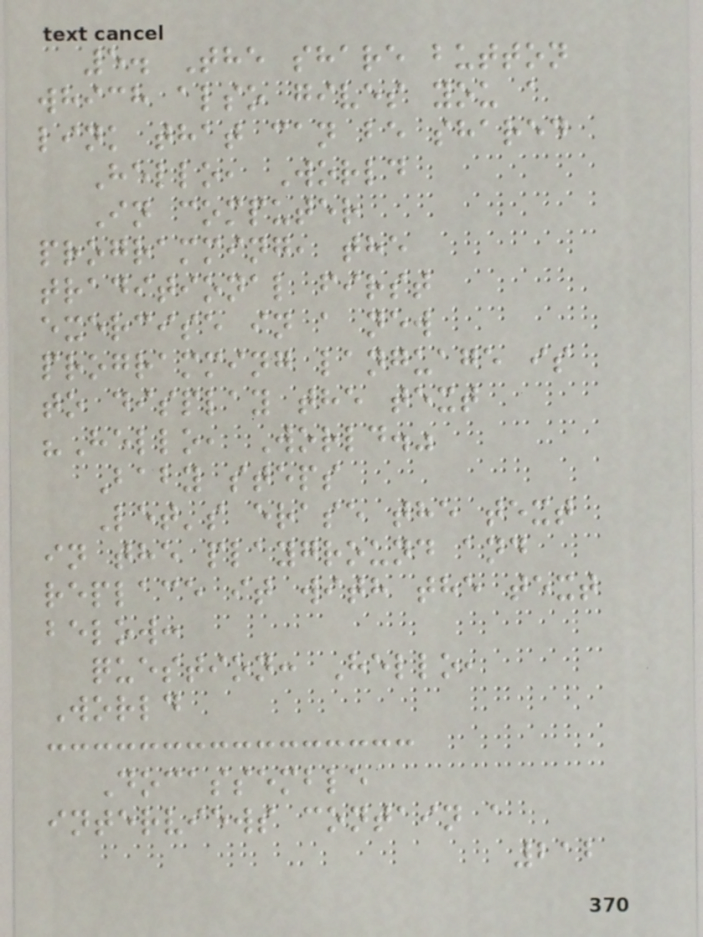5. The share button
which also gives you a
link that can be shared
Hello, World
In computer
programming, the
traditional first
exercise in a new
programming language is
to display the text
"Hello, World."
Baby steps
Let's erase the text
in the playground and
replace it with the text
below:
question: Hello,
World
Docassemble
interviews contain a
212
